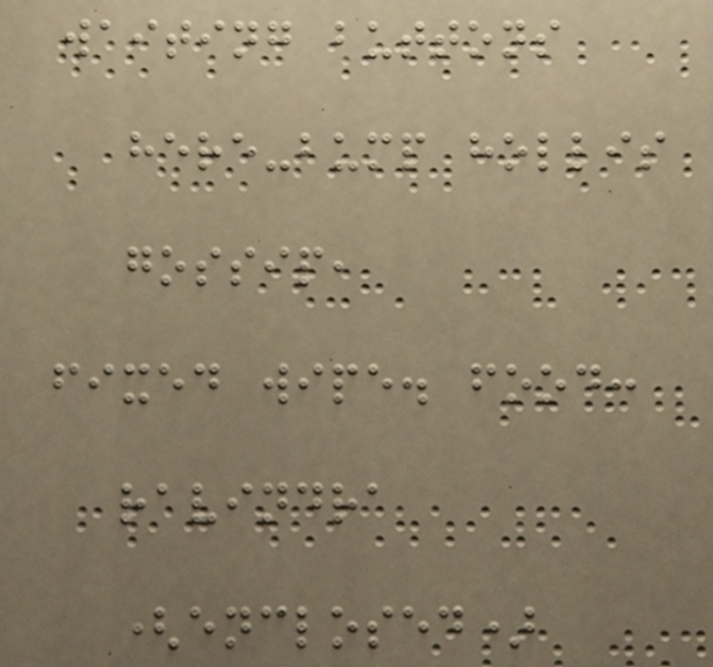waiting buttons
here-bump hollis
gossip,
fixed wipe. food:
ravindra
(enclosed)
